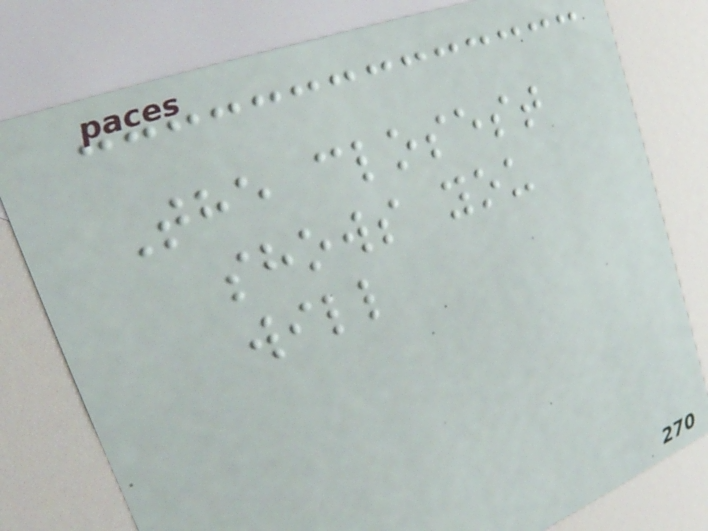The closest
shows you
will
